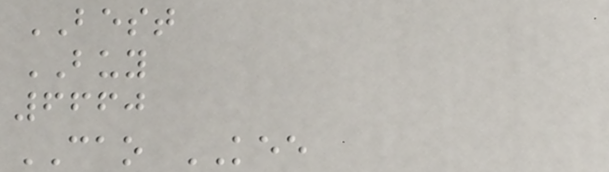BEST
BUY
6660
CAO KEE
